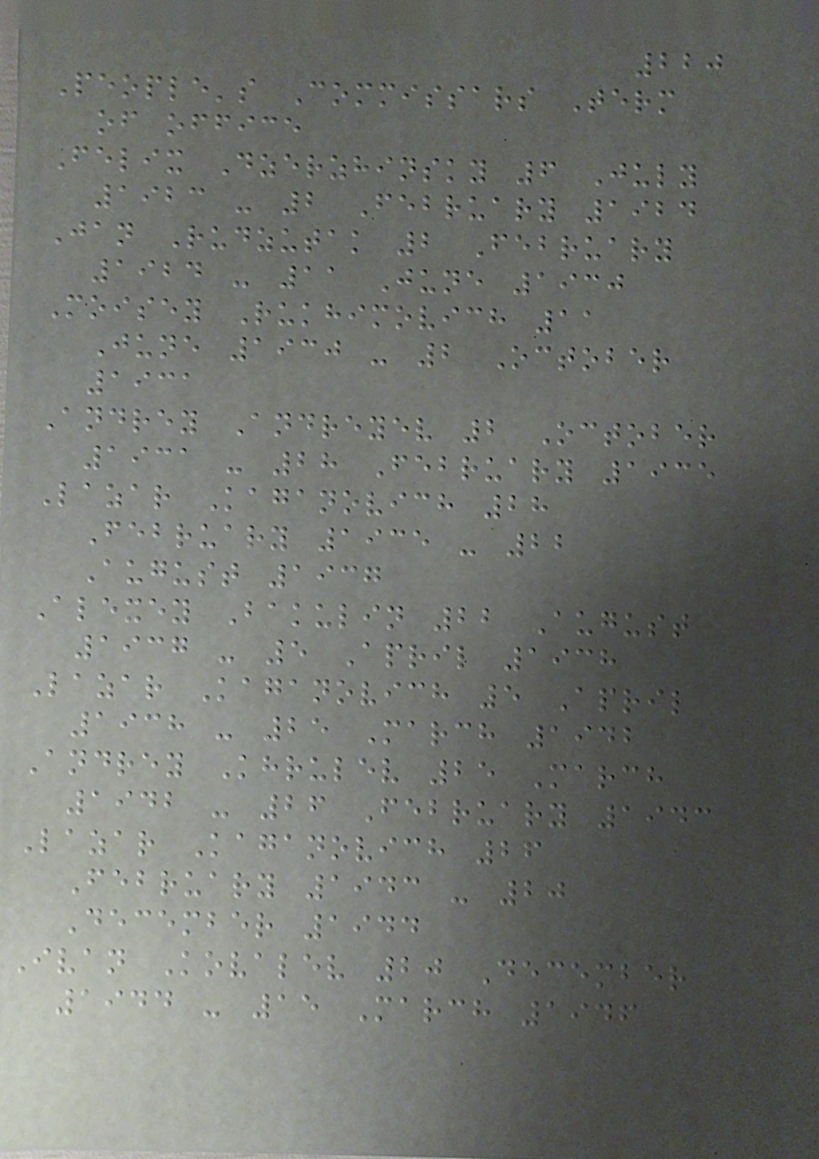220
People's Commissars Term
of office
Felix Dzerzhinsky 6 July
1923 - 2 February 1924
Jan Rudzutak 2 February
1924 - 11 June 1930
Moisey Rukhimovich 11
June 1930 - 2 October
1931
Andrey Andreyev 2 October
1931 - 28 February 1935
Lazar Kaganovich 28
February 1935 - 22
August 1937
Alexey Bakulin 22 August
1937 - 5 April 1938
Lazar Kaganovich 5 April
1938 - 25 March 1942
Andrey Khrulev 25 March
1942 - 26 February 1943
Lazar Kaganovich 26
February 1943 - 20
December 1944
Ivan Kovalev 20 December
1944 - 15 March 1946
